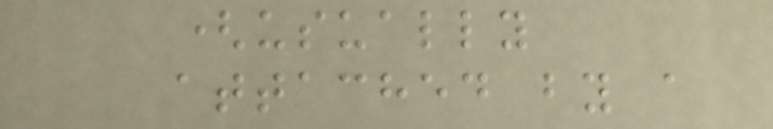(usually
attached by a
